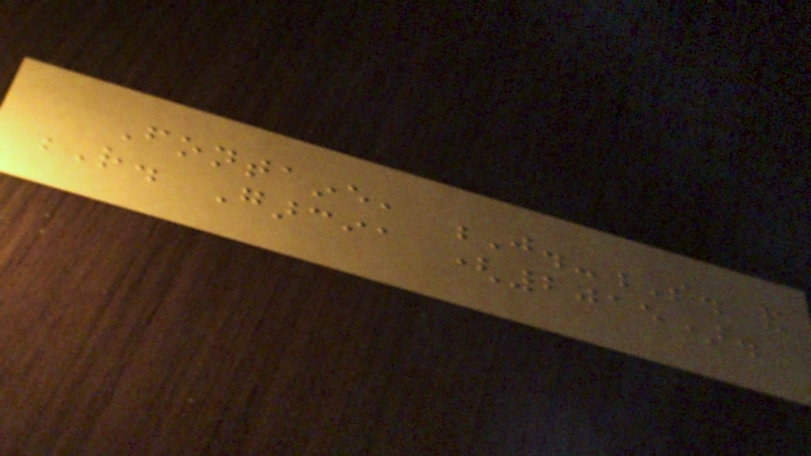Fontaine, J.-S. and
R. Garcia (2015).
